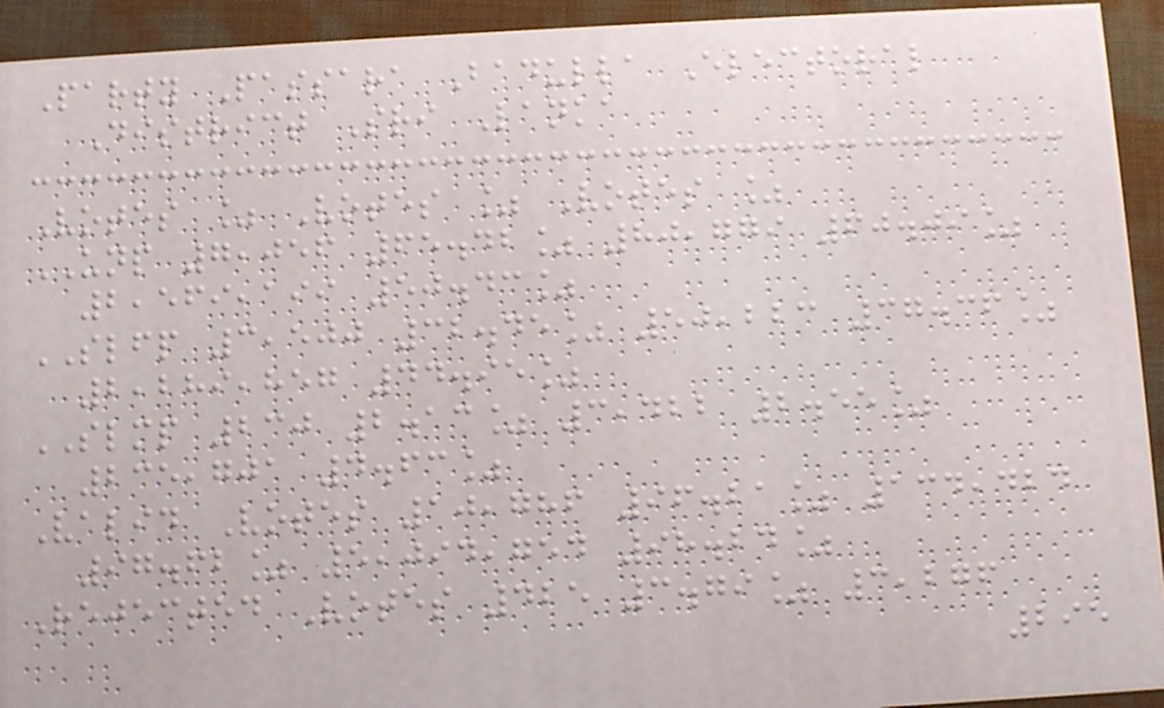Party Passara Badulla Electoral
District Sri Lanka
Votes % Votes % Votes %
UNP 7,056 65.42% 80,779 60.09%
2,569,199 50.43%
SLFP 3,500 32.45% 50,223 37.36%
2,289,857 44.95%
SLMP 230 2.13% 3,422 2.55%
235,701 4.63%
Valid Votes 10,786 96.21% 134,424
97.62% 5,094,754 98.24%
Rejected Votes 425 3.79% 3,276
295
